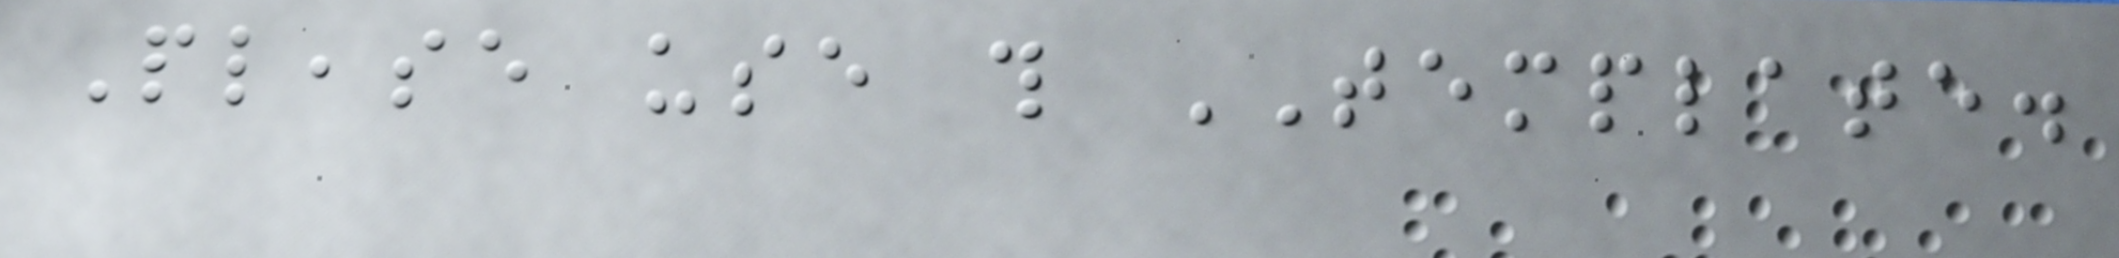Please use this TEMPLATE.
